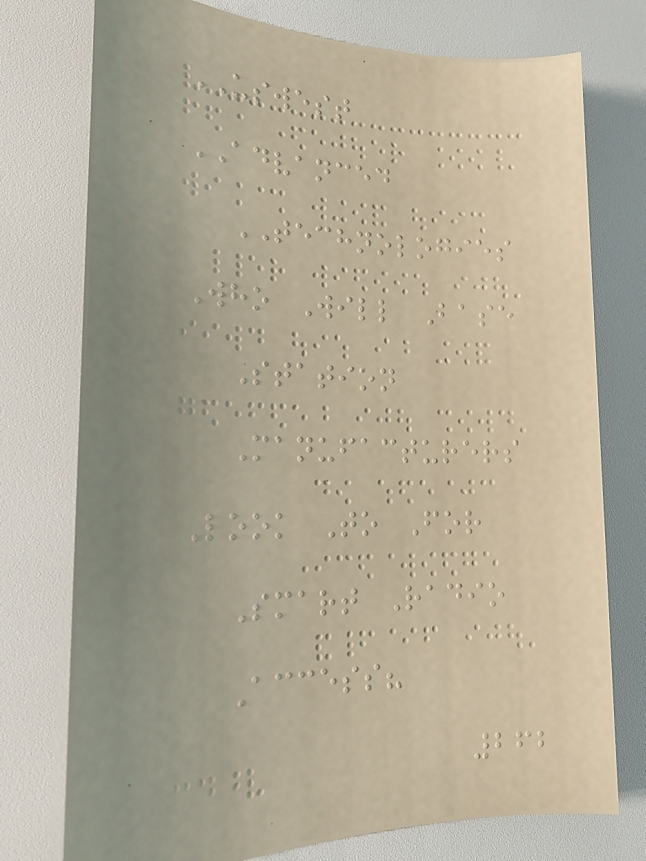USWEST
ADVANCED
TECHNOLOGIES
Who Will Base
Station
Manufacturers
Look To For
Smart Radio
Access?
262
